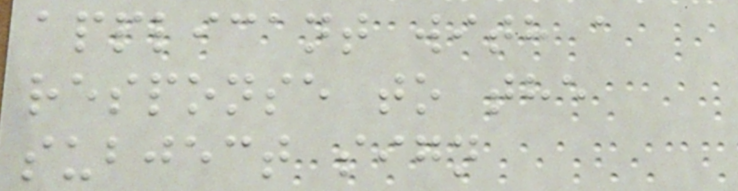applicant with a
response to the
subject sign
